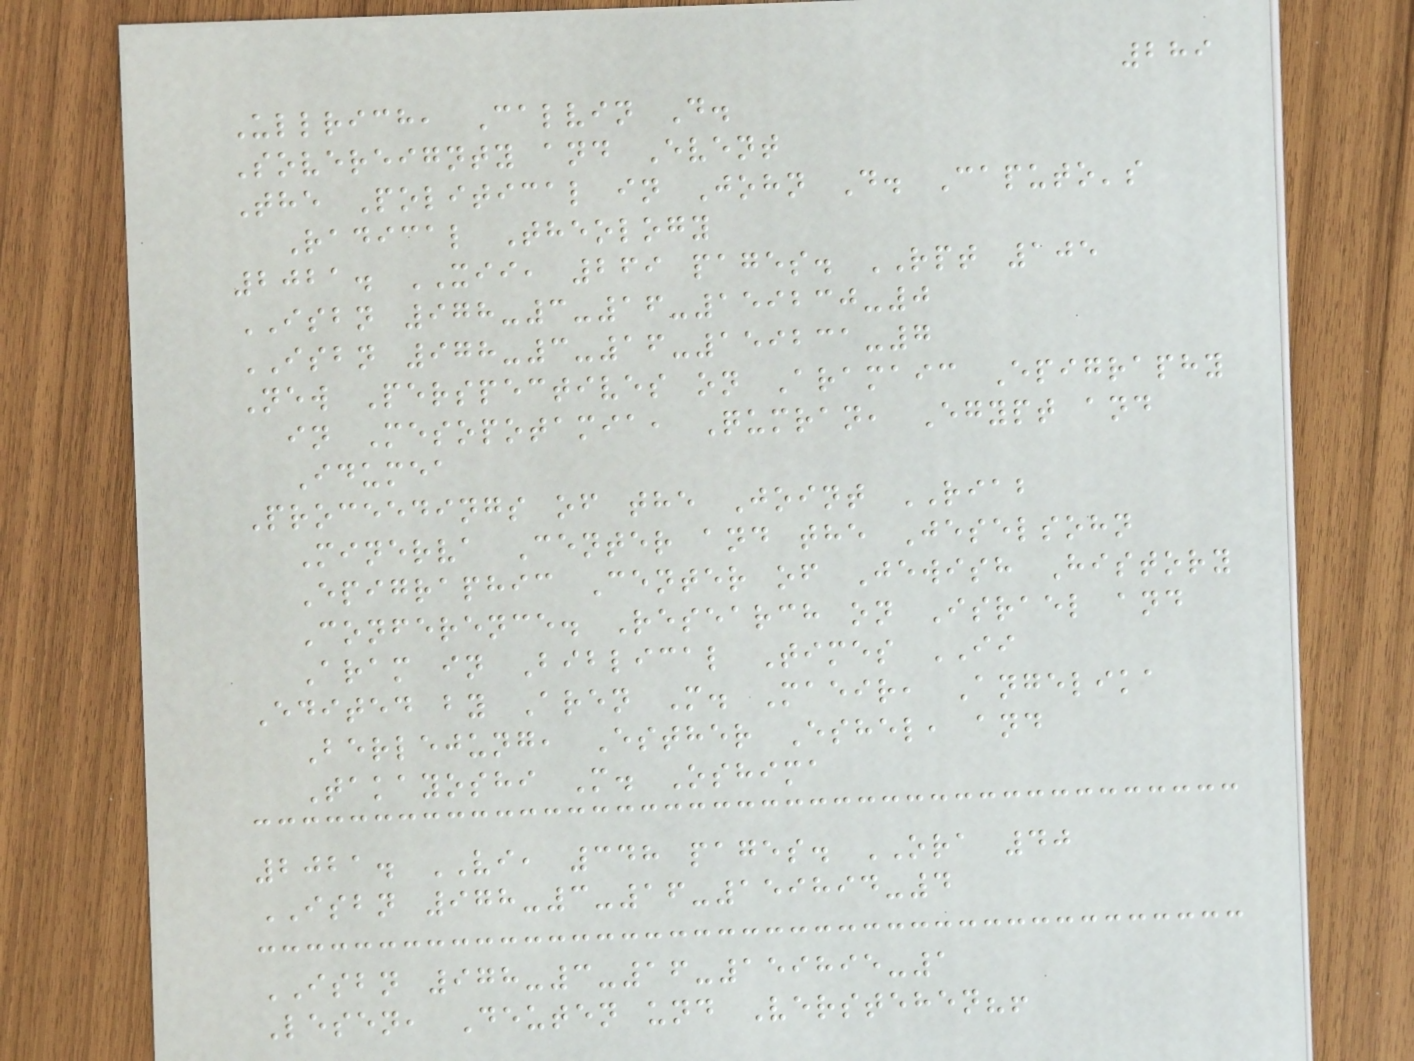289
Ullrich, Calvin D.
Sovereignty and Event
The Political in John D. Caputo's
Radical Theology
2021. XII, 269 pages. RPT 105
ISBN 978-3-16-159230-0
ISBN 978-3-16-159231-7
New Perspectives on Aramaic Epigraphy
in Mesopotamia, Qumran, Egypt and
Idumea
Proceedings of the Joint RIAB
Minerva Center and the Jeselsohn
Epigraphic Center of Jewish History
Conference. Research on Israel and
Aram in Biblical Times II
Edited by Aren M. Maeir, Angelika
Berlejung, Esther Eshel, and
Takayoshi M. Oshima
2021. VI, 348 pages. ORA 40
ISBN 978-3-16-159894-4
ISBN 978-3-16-159895-1
Lesen, Deuten und Verstehen?!
